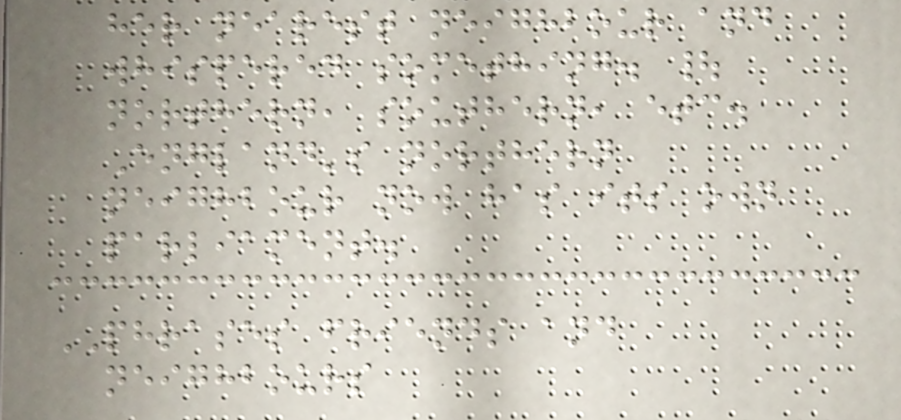her nearest neighbour and
whispered something. |
northern, southern, etc.
England's northern
neighbour now has its own
parliament.
PHRASES friends and
neighbours
